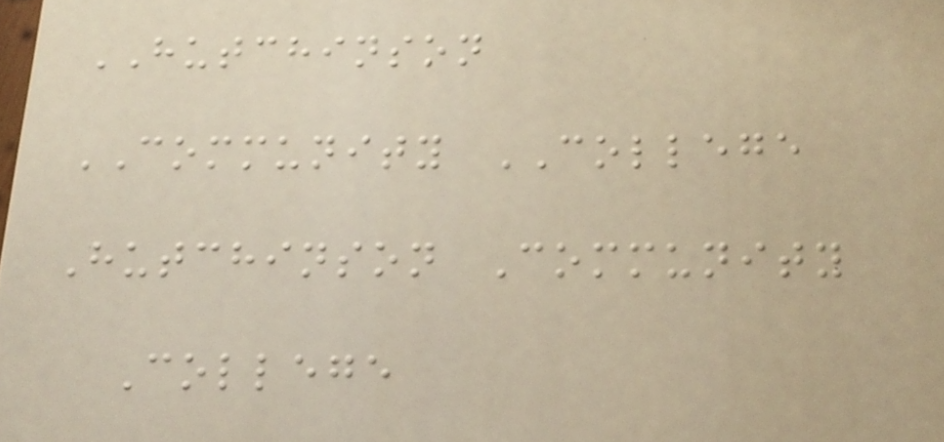HUTCHINSON
COMMUNITY COLLEGE
Hutchinson Community
College
